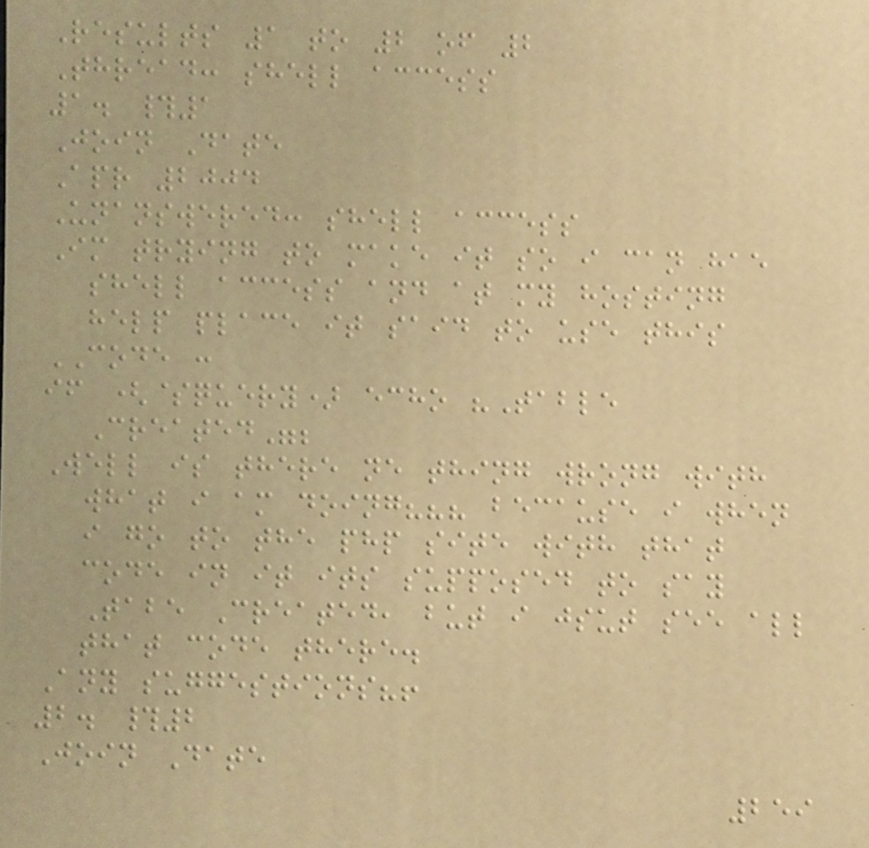Results 1 to 2 of 2
Thread: shell access
1. #1
Join Date
Apr 2004
Unanswered: shell access
Im trying to make it so i can hae
shell access and at my hosting
help place it said to use this
CODE :
if ($query) echo "Table
Created";
Well is there ne thing wrong with
what i am doing??? because i when
i go to the php site with that
code in it its supposed to say
Tabe Created, but i jsut see all
that code there.
Any suggestions?!
2. #2
Join Date
259
